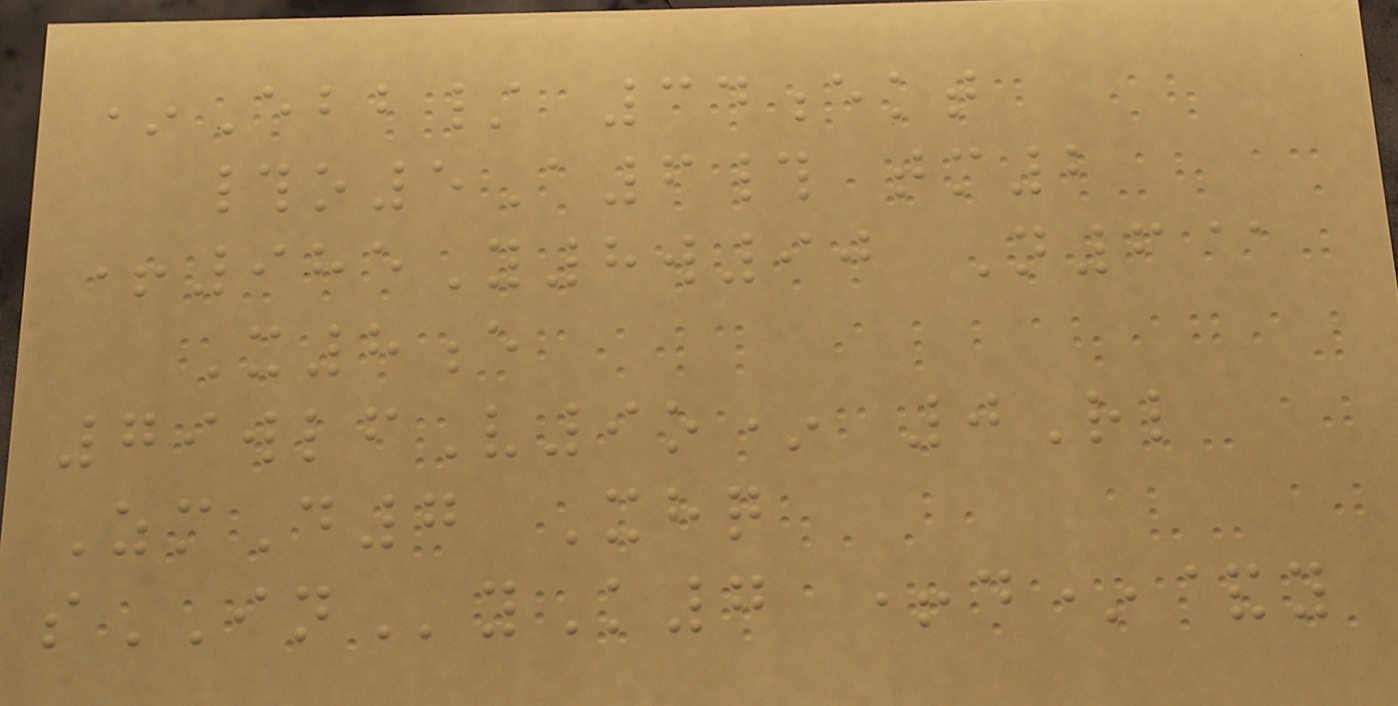*Ebb/ 34ekt
#o5A6# tm2
+985Y8w90 N6@
X8e
79wlfV9o* 0Rl
ZmD7 Xhq
sINyK7 +d*&y
